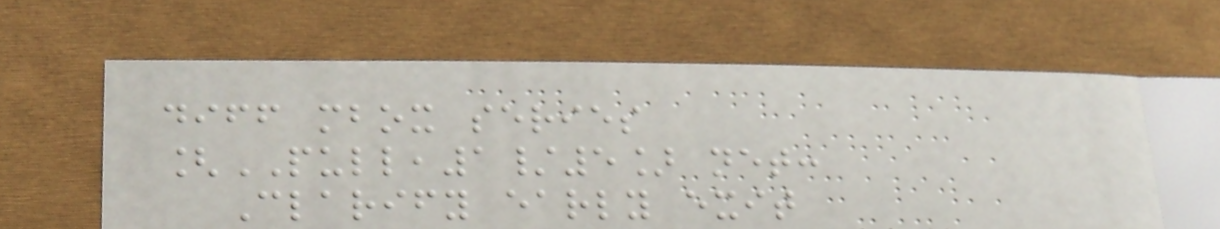diff mbox series
[PULL,1/5] net:
Clarify early exit
